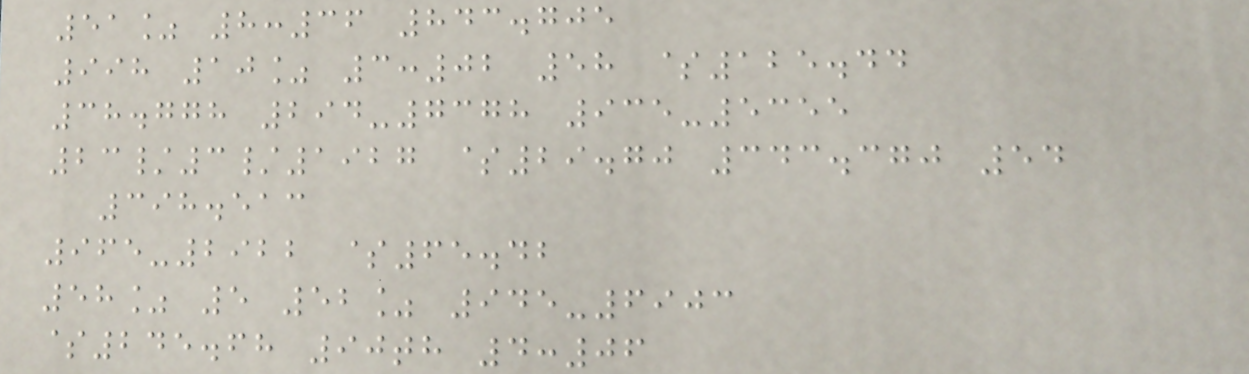51% 8:36 843.705
998 10% 3:02 58 $125.44
38.778 294-7378 935-5355
23/3/1927 $29.70 343.370 54
398.513
965-2922 $65.42
58% 5 52% 945-6903
$245.68 90th 4:06
